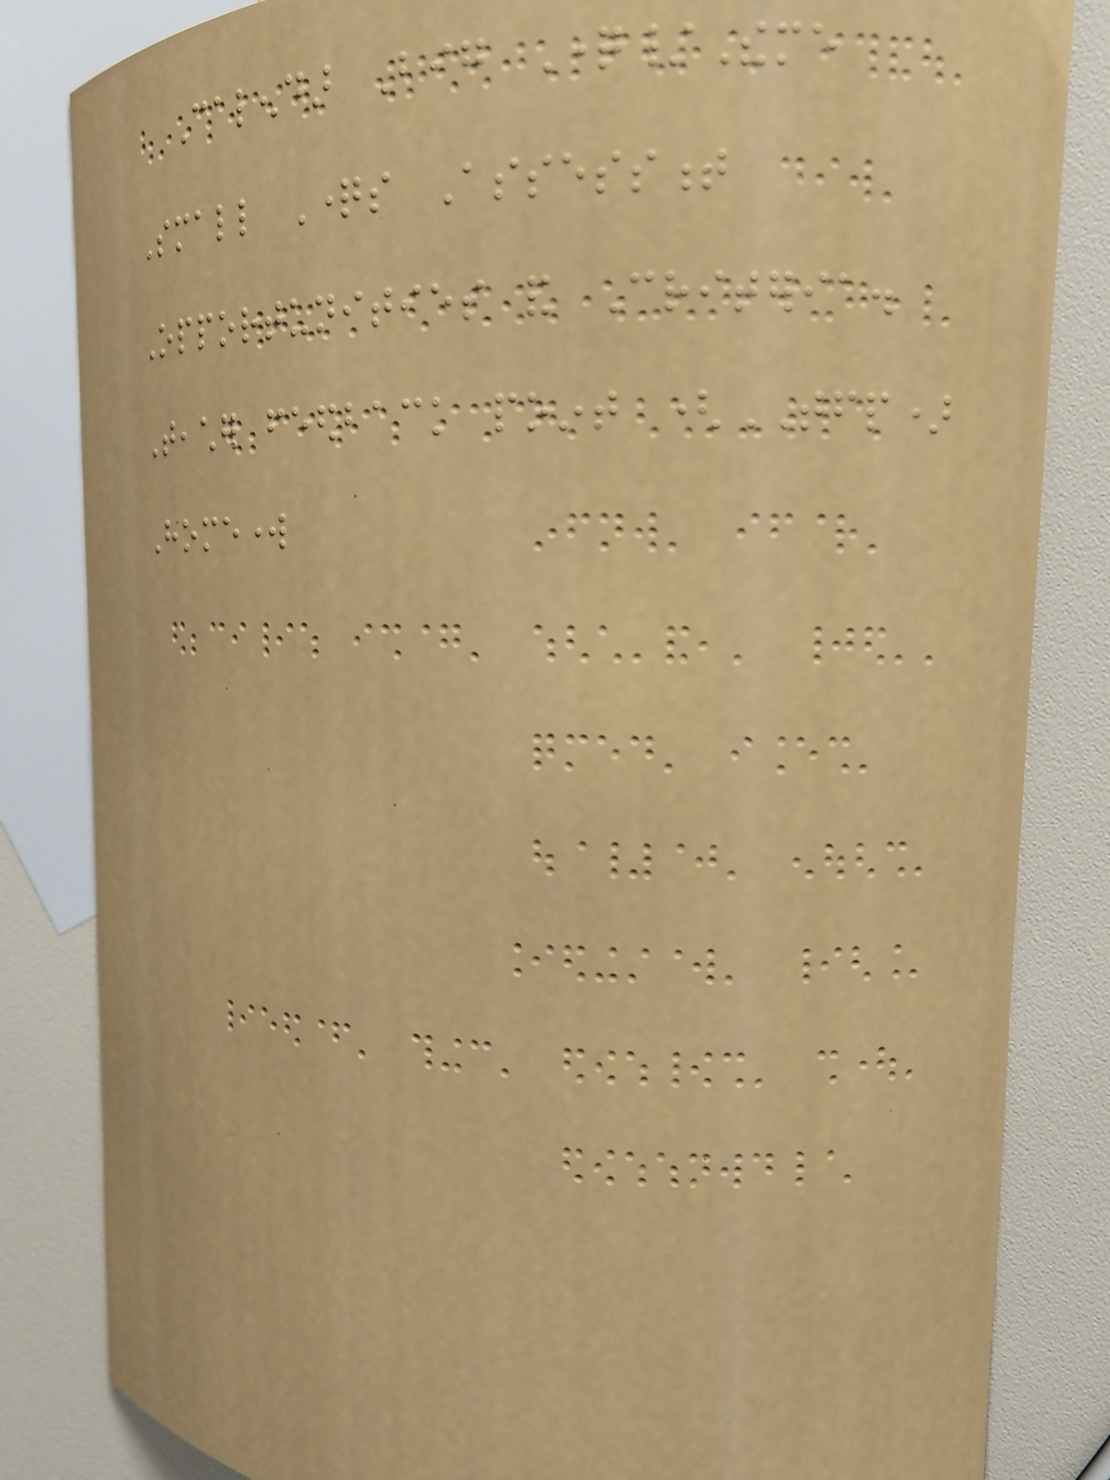Calendar Big Question/Theme
Small Questions Assessment
Opportunities and Criteria.
Teacher feedback point (TFP)
Homework
